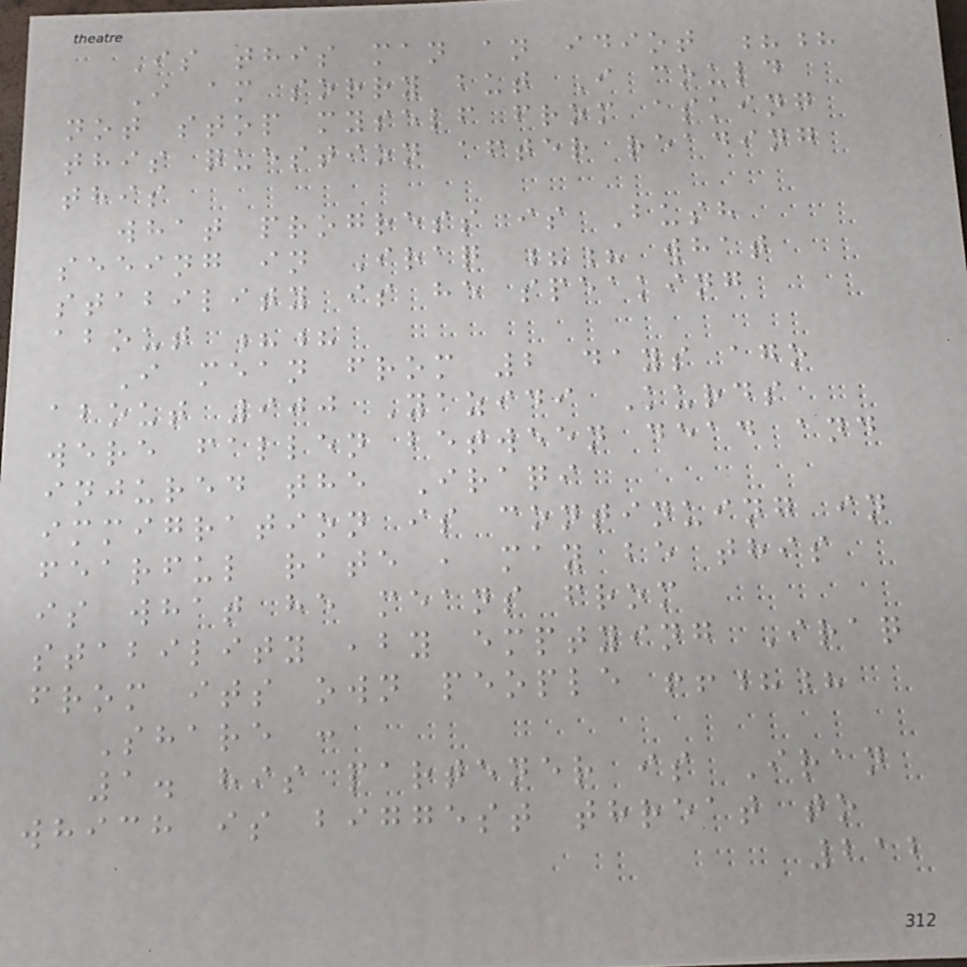Is this man an idiot ??
I am sorry but I could
not stop myself from asking
this question after reading
this
what progress is Bush
seeing in Iraq ?? what
stability is he speaking
about ??
I mean from 2 days ago
about 900 Yazidi Kurds
were fallen between dead and
injured the Iraqi
immigration is continuing in
fearful rate , may be this
is what he means from
stability ,by emptying Iraq
from its own people !!??
Share :
1. his partener is Iran
which is biggest threat to
212
